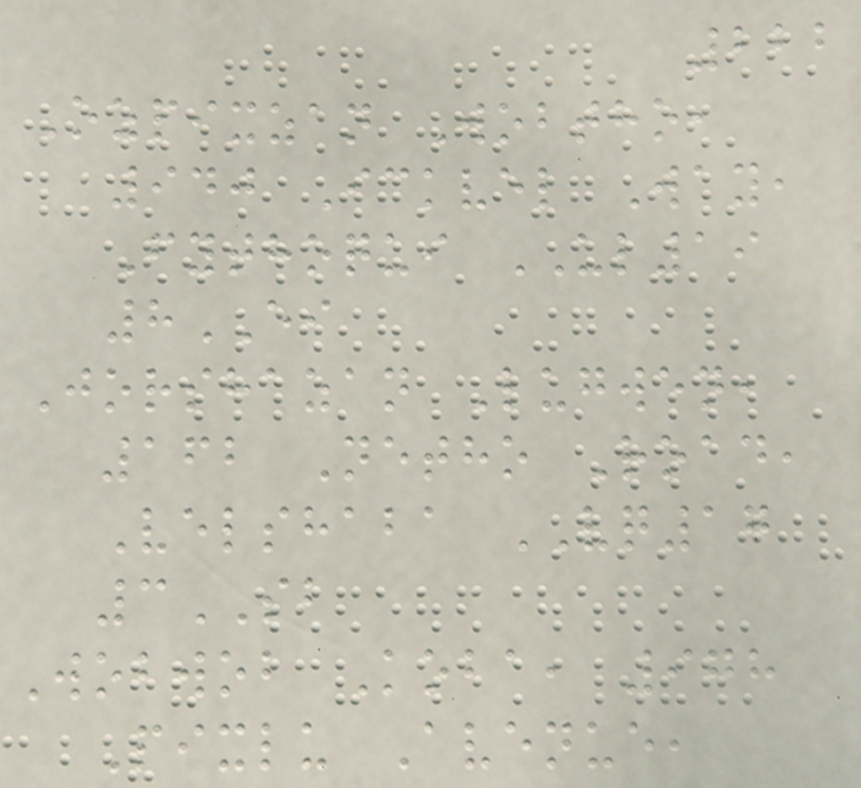222
Ozpixzan Wobtho,
940 Ickvel Way,
Fythoqui UL19
8EI
Jorshazan Lugwen,
162 Netho Road,
Velshaba VQ17
3SB
Wobwob Koba, 978
Pixlu Avenue,
